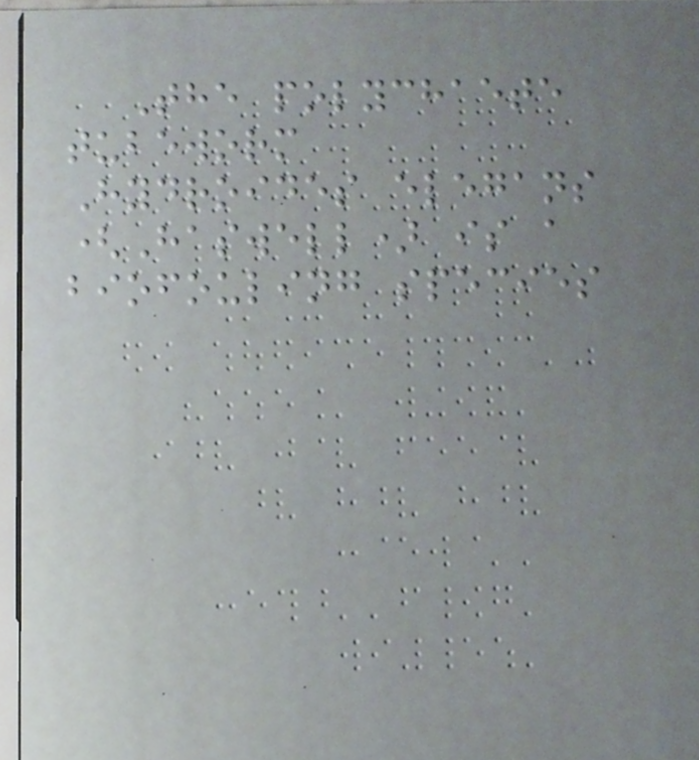The polychaete
tubeworm
Hydroides elegans
(Haswell) is a
biofouling species
